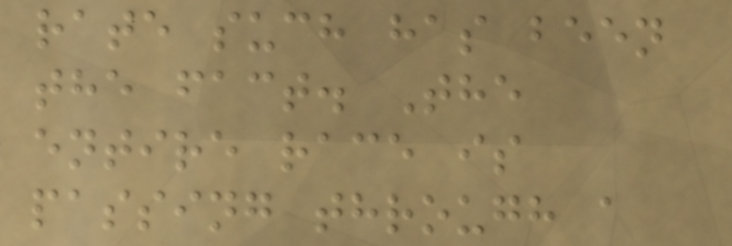rate such has been
the fact. The
entire race is
passing through a
